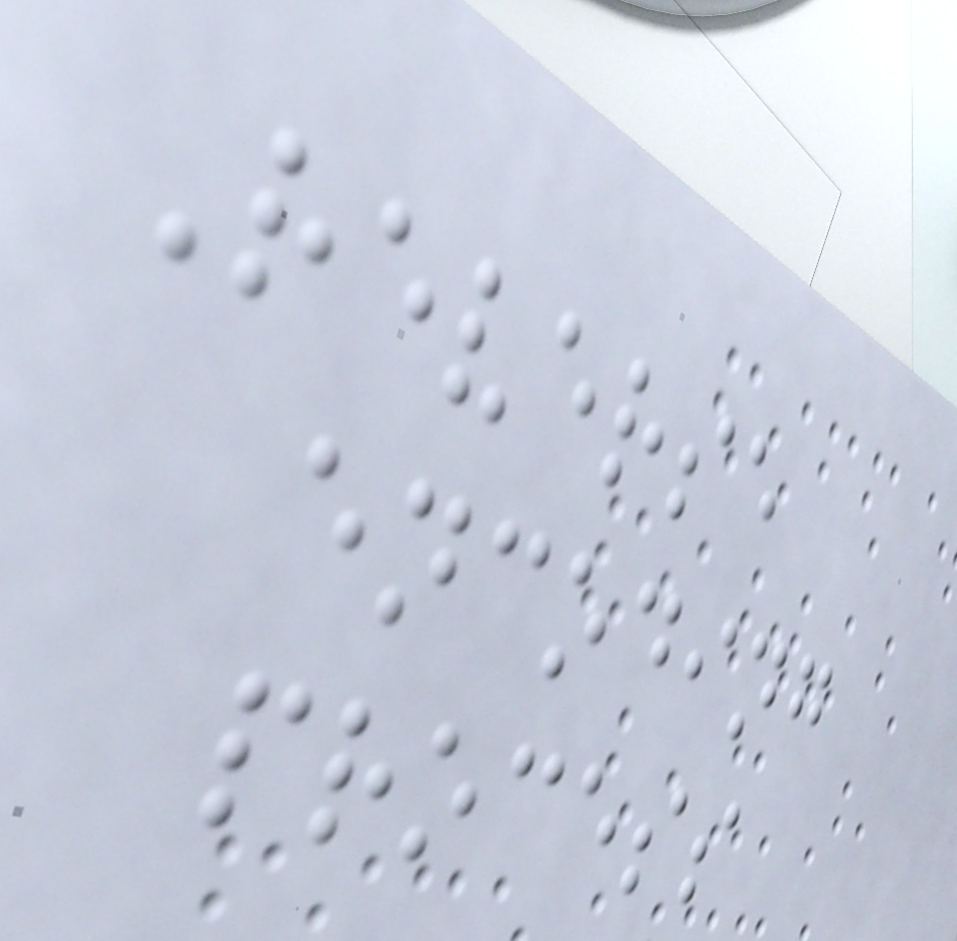Reverse
encoding
process
